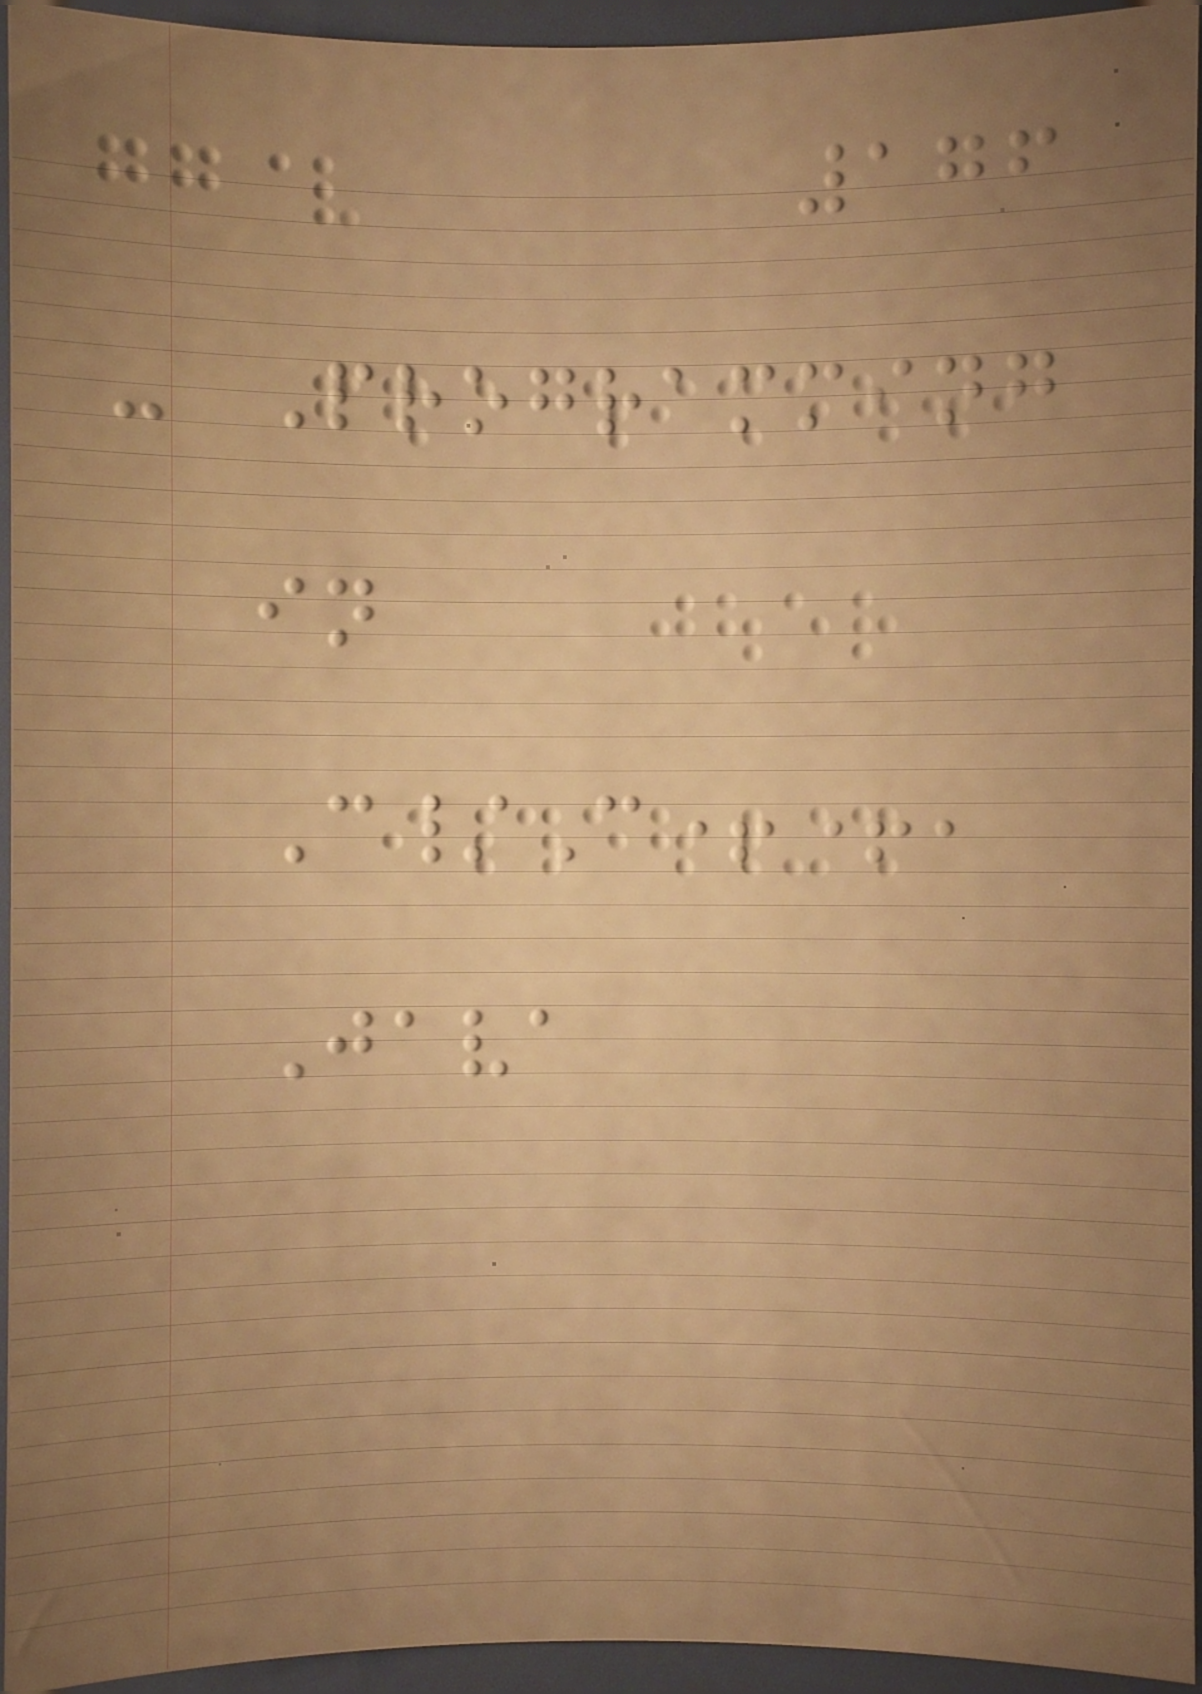176
- Programming
in
C/C++,
Java
